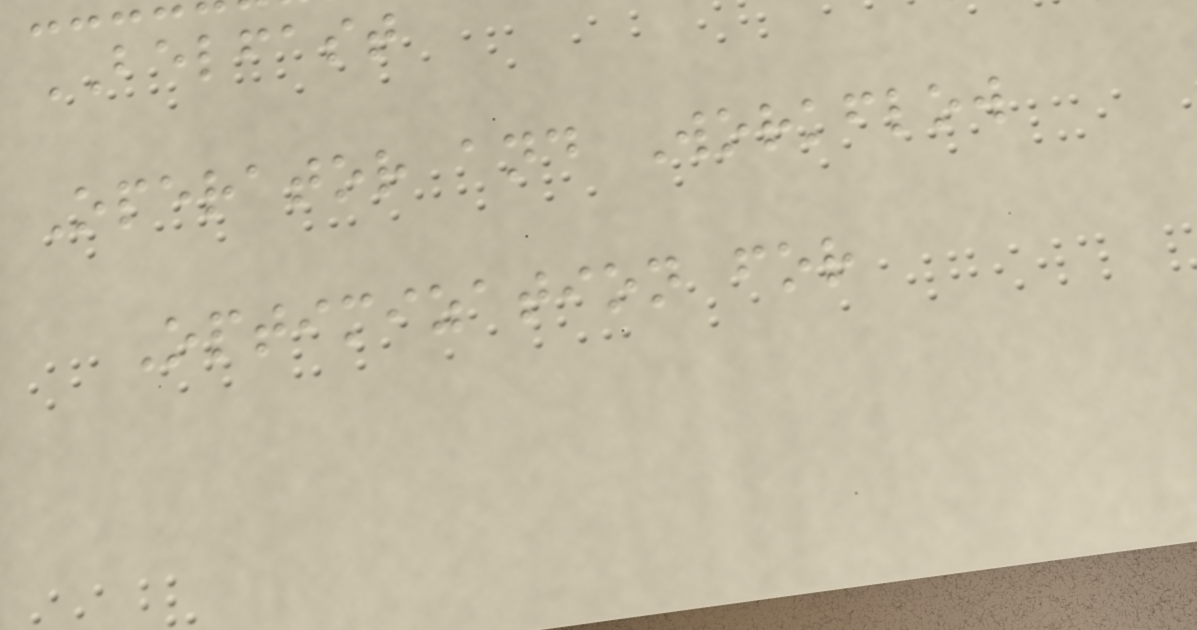BELFAST
Operator and Workflow
Optimization for
